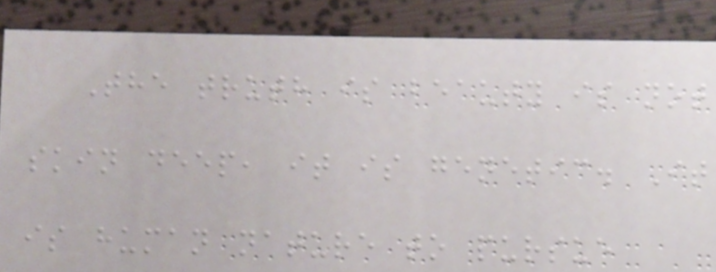The truth is beauty is not
skin deep, it is genetic. It
is human nature to pursue
